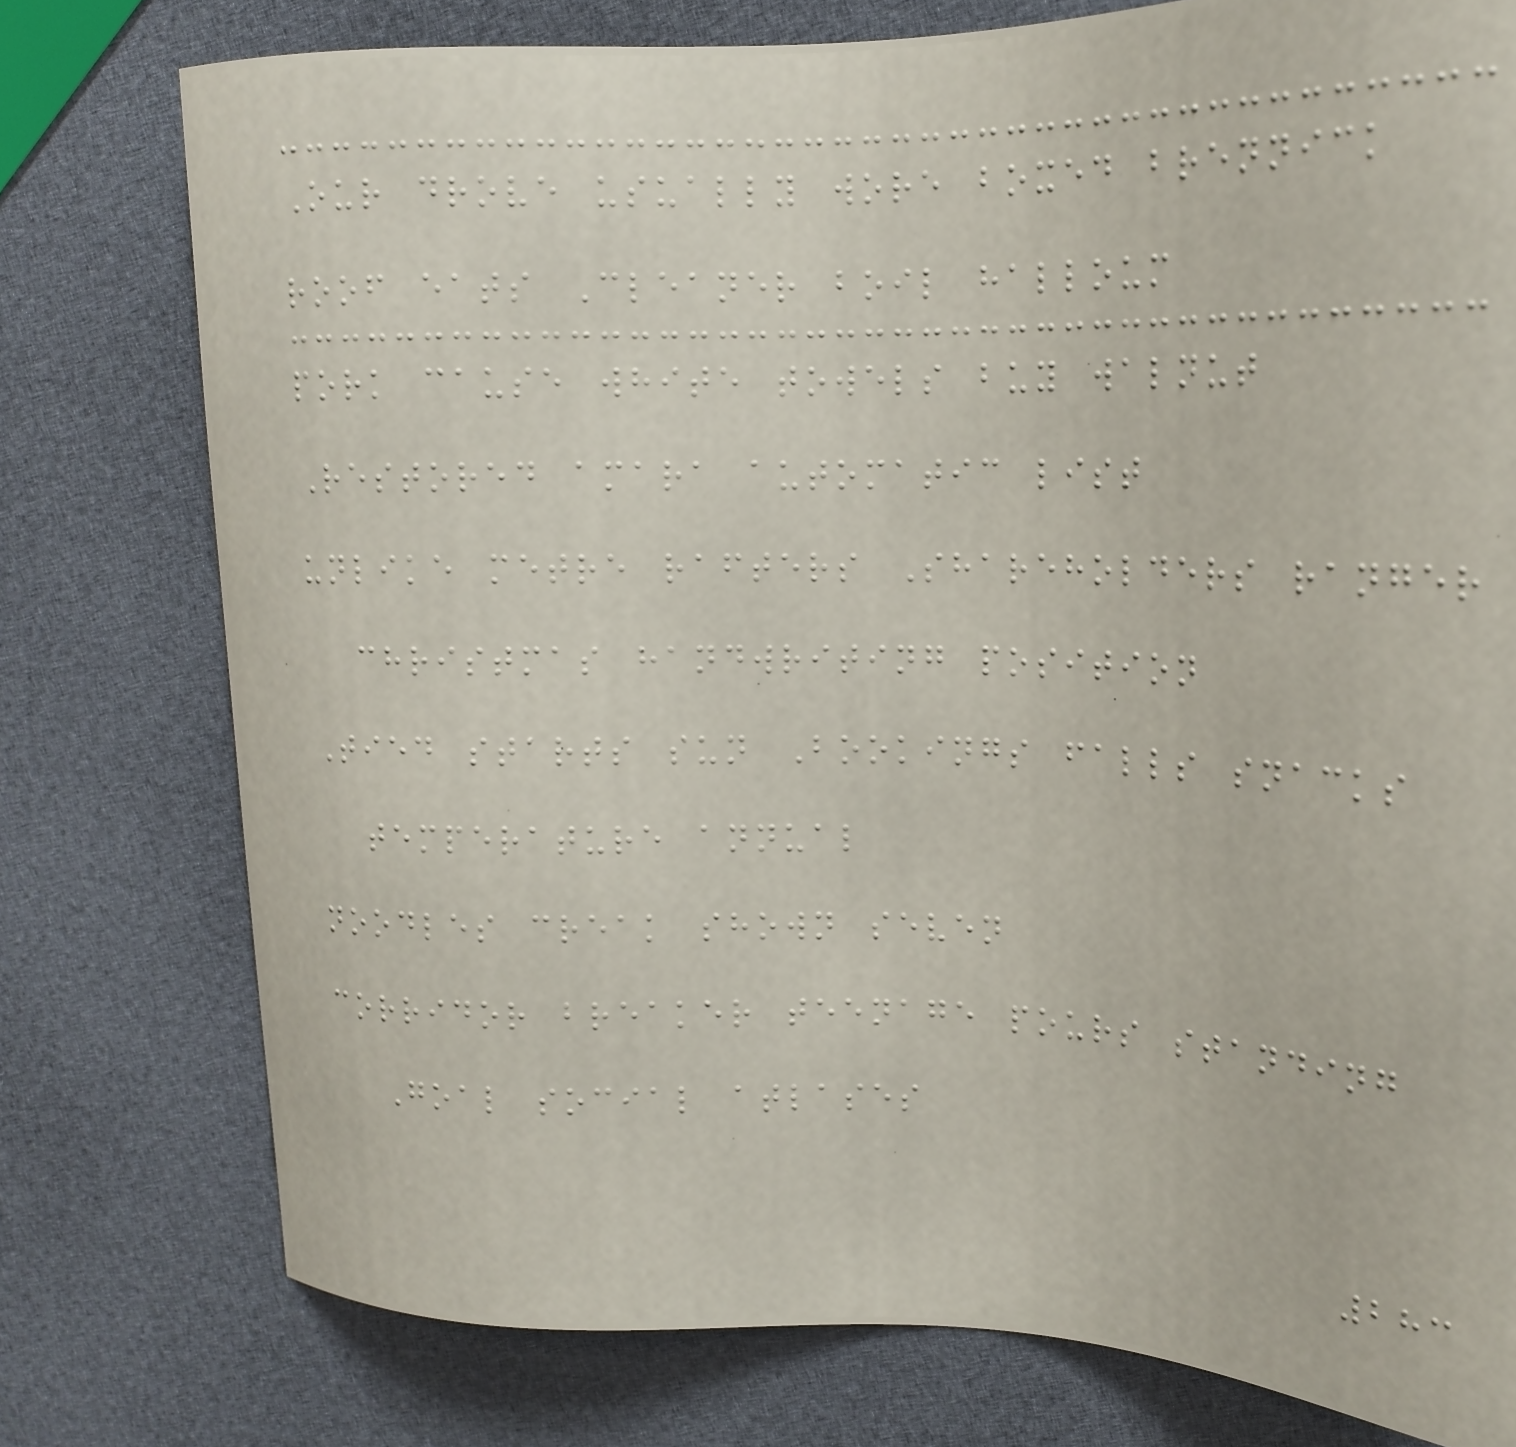Our drove usually wore boxed brennick
roof eats Cleaner boil halloum
pork cause white towels buy walnut
Restored amara automatic list
unlike metre rafters Shareholders ranger
christmas handwriting position
Tied starts sun Bookings falls snacks
temperature annual
noodles creak shown seven
corridor breaker teenage pours standing
Goal social atlases
283
